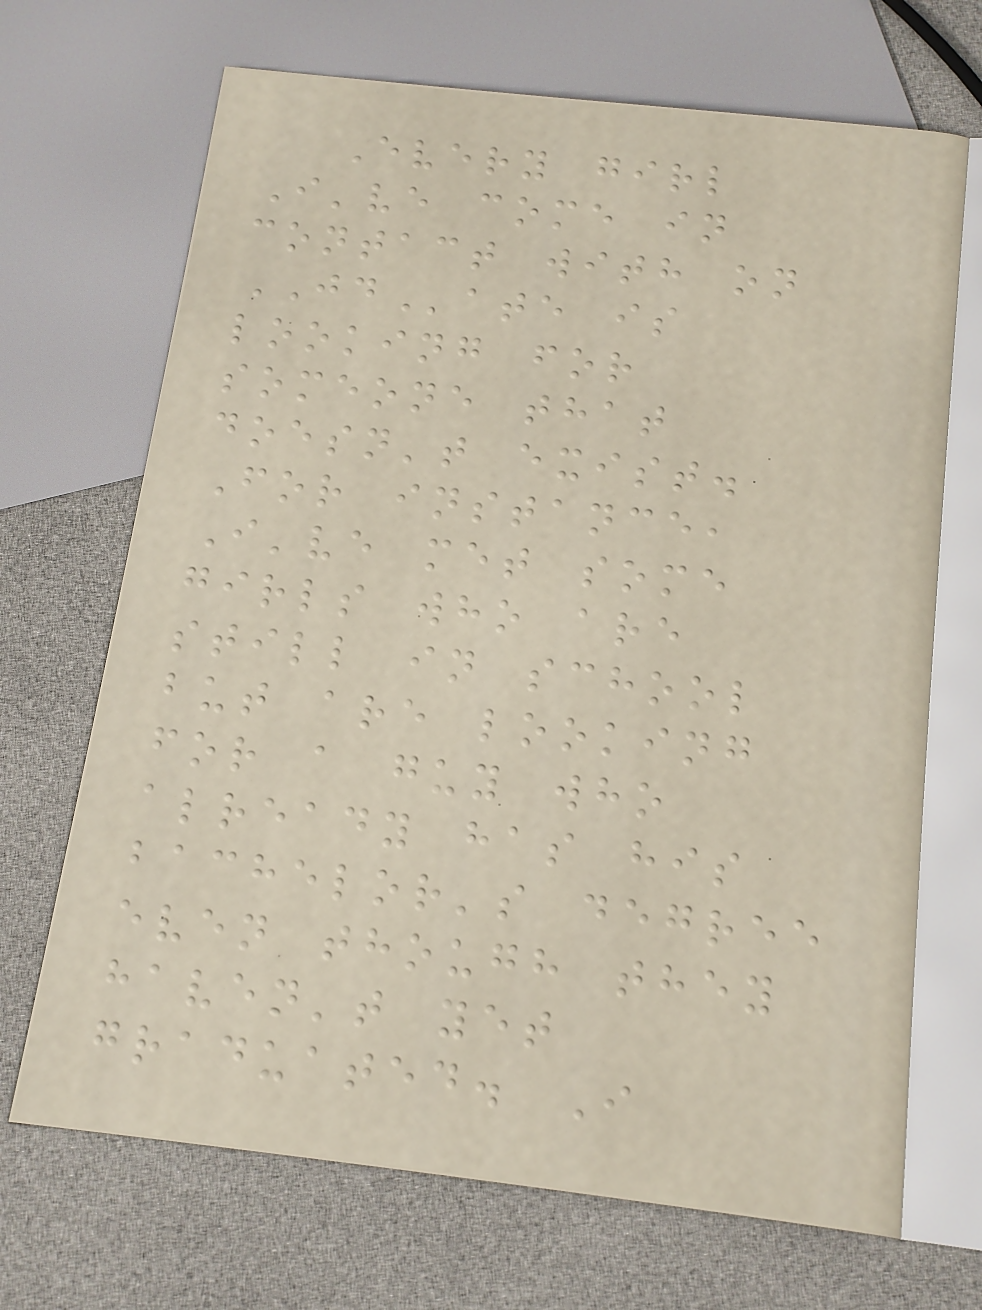Every girl
I've come in
contact with on
JDate is
looking for
someone that
doesn't exist.
For instance,
I've met some
girls who are
still in school
but are looking
for a guy who
already has his
bachelor's degree
even though they
haven't yet
graduated. I
